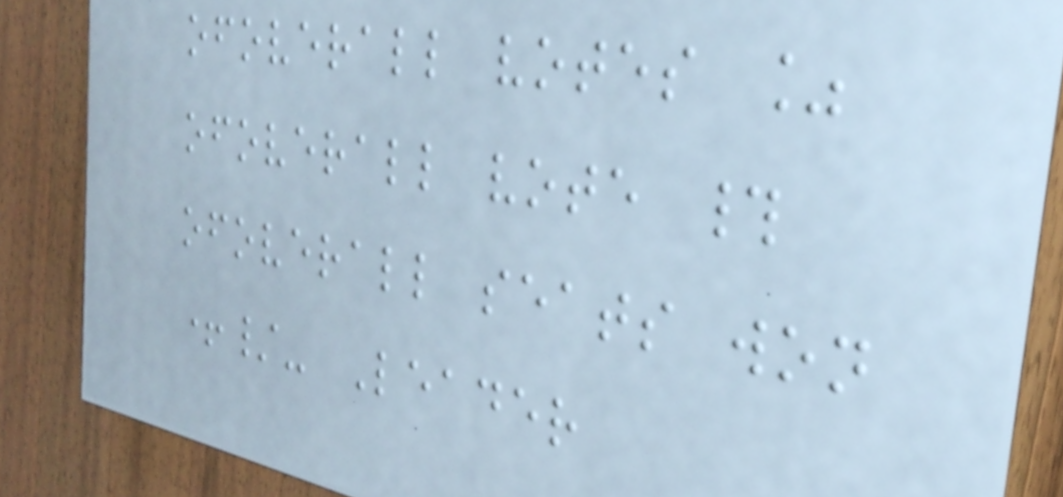ofoverall votes %
ofoverall vote #
ofoverall seats won
+/- Leader
